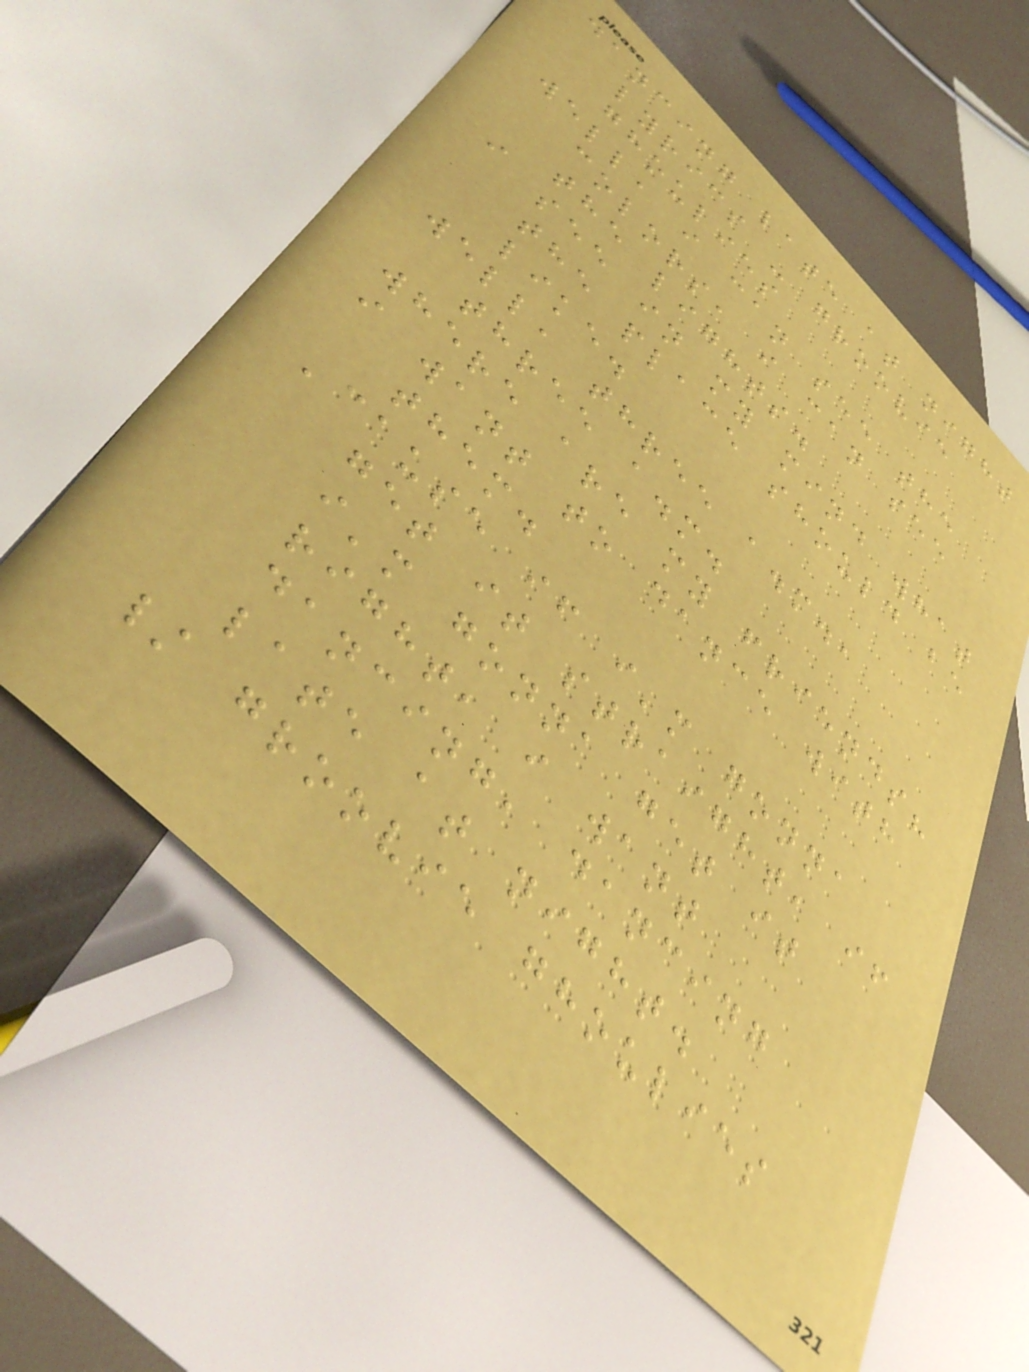dancing late at night
lyrics - groovie
ghoulies
well, i can see the
colors, i can see
the lights.
i see in my mind what
the place should be
like.
well, three a.m.,
three a.m.
where are my friends?
i want to dance with
them.
'cause if i'm gonna
get it straight, if
i'm gonna get it
right, i want
dancing, dancing
late at night.
/ groovie ghoulies
